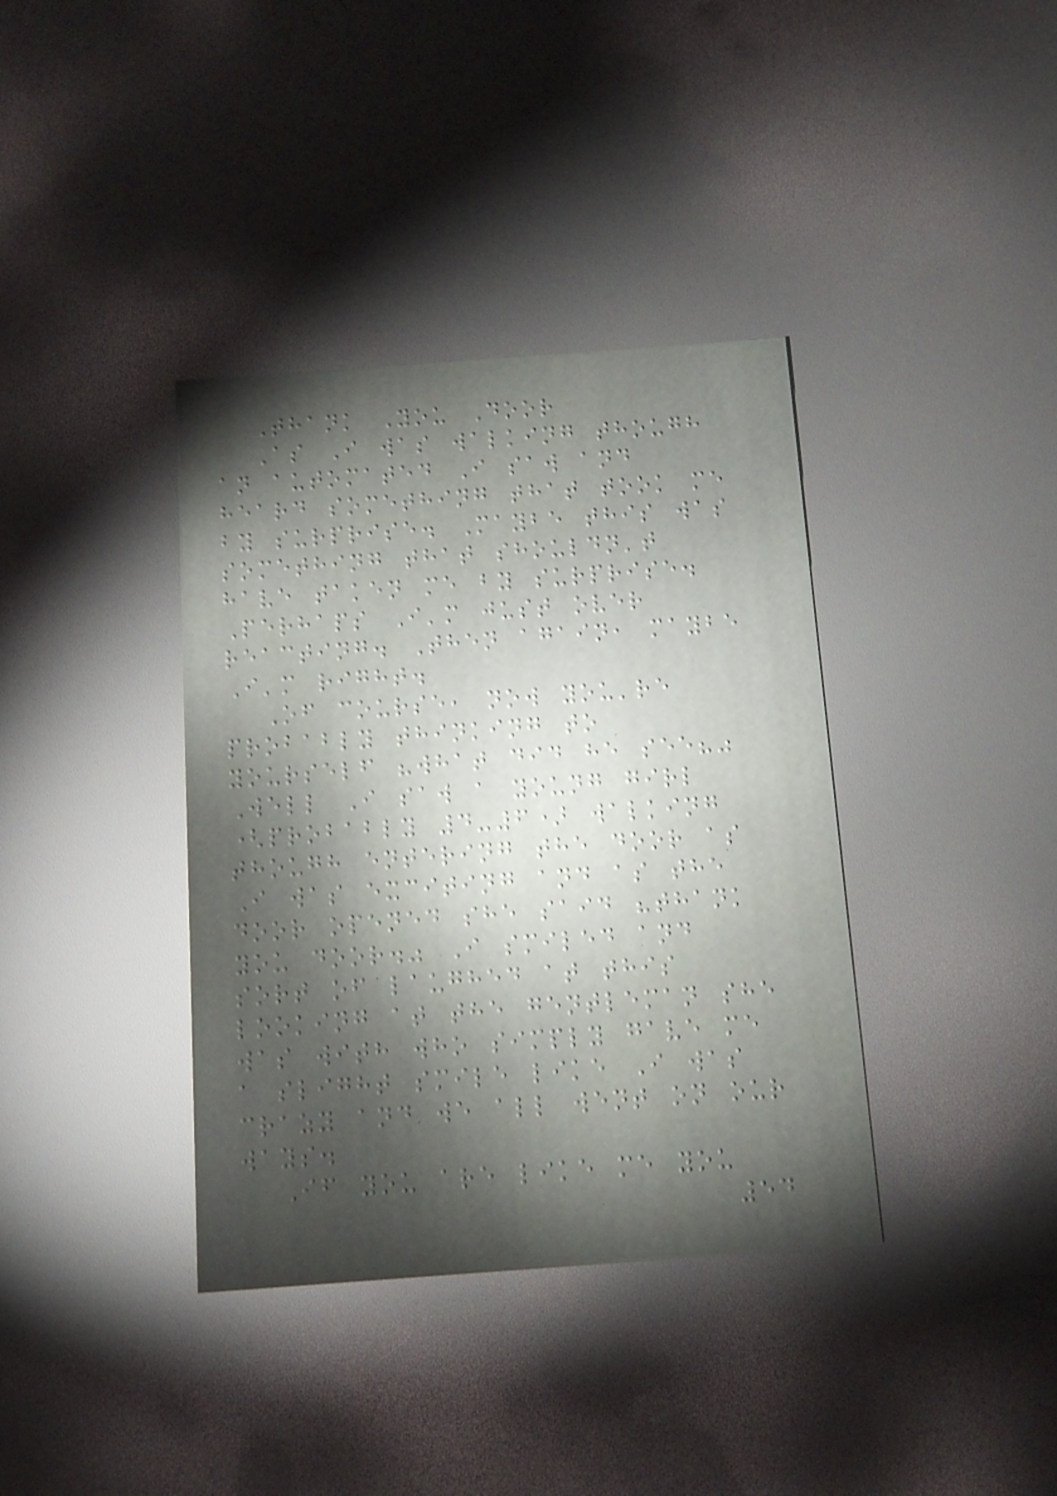Thank You Door
As I was walking though
an automated I saw and
heard something that took me
by surprise. Maybe this was
something that shouldn't
have taken me by surprise.
Perhaps I'm just over
reacting. Then again, maybe
I'm right.
Of course, now you're
probably thinking to
yourself "what did he see?"
Well I saw a young girl
(probably 4-6) walking
though entering the door as
I was exciting and as the
door opened she said "thank
you door." I smiled and
sort of laughed at this
looking at the gentleman she
was with who simply gave me
a slight smile like I was
crazy and we all went on our
ways.
If you are like me you
54
